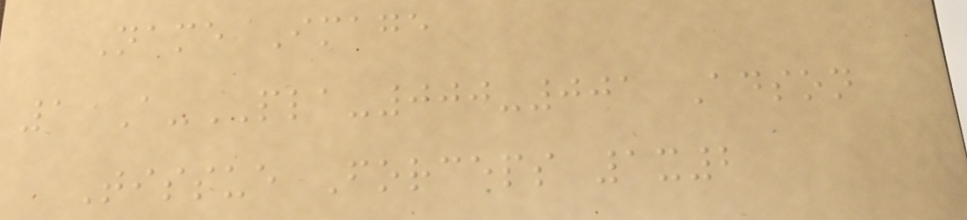Name Image
1 A-PLA-000-001 Adson
Tissue Forceps 1x2
